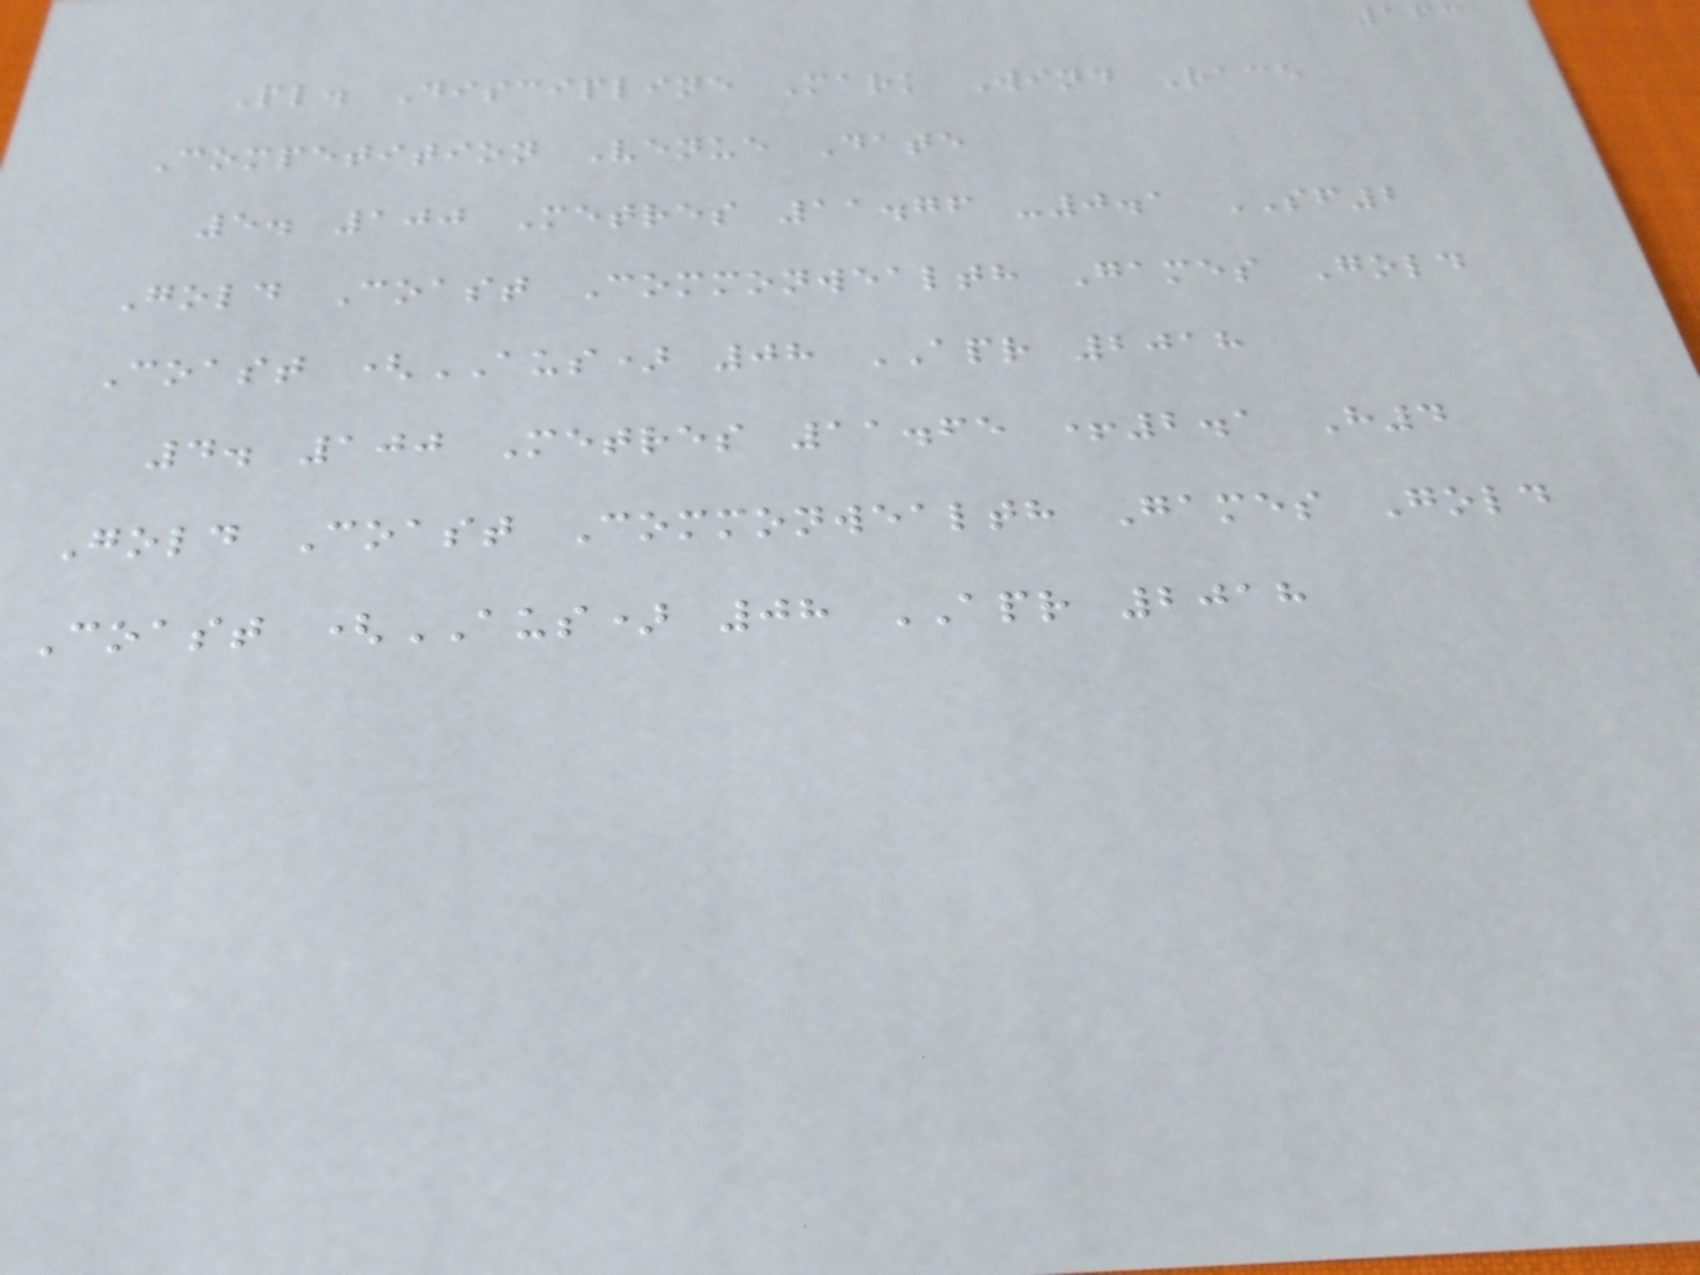163
Pl. Discipline Mark Wind Race
Competition Venue Date
5. 100 Metres 11.76 -0.1 SF2
Gold Coast Commonwealth Games Gold
Coast (AUS) 08 APR 2018
4. 100 Metres 11.65 +2.1 H4
Gold Coast Commonwealth Games Gold
Coast (AUS) 08 APR 2018
